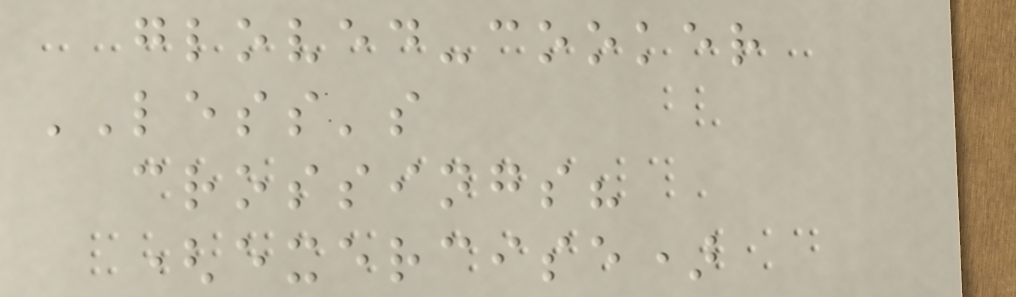gloved-cooker
LESS's
crossings?
(exercise)
